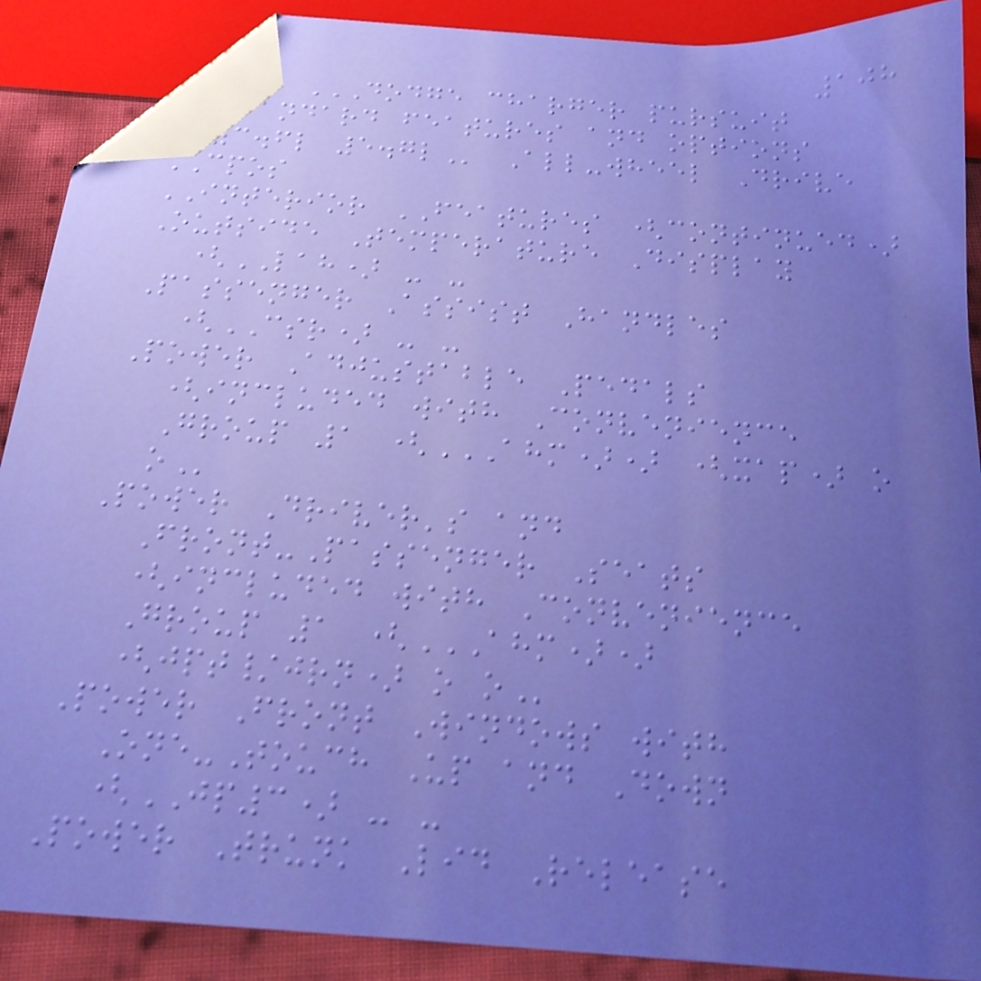108
2020 DODGE CHARGER PURSUIT
STANDARD FEATURES AND OPTIONS
3.6L 5.7L All-wheel Drive
CPOS
INTERIOR FEATURES (continued)
Outside Temperature Display
(LAH) - -
Passenger Assist Handles
(CSR) - -
Power Adjustable Pedals
(included with Convenience
Group 1 (AHM)) (XAP) O
O
Power Driver's and
Front-Passenger Seats
(included with Convenience
Group 1 (AHM))
(JPT/JRN) O O
Power Front Windows with
One-Touch Up and Down
(JP3) - -
Power Trunk Lid Release
